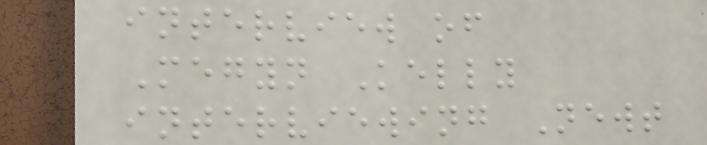interview of
Megyn Kelly
interviewing Newt
